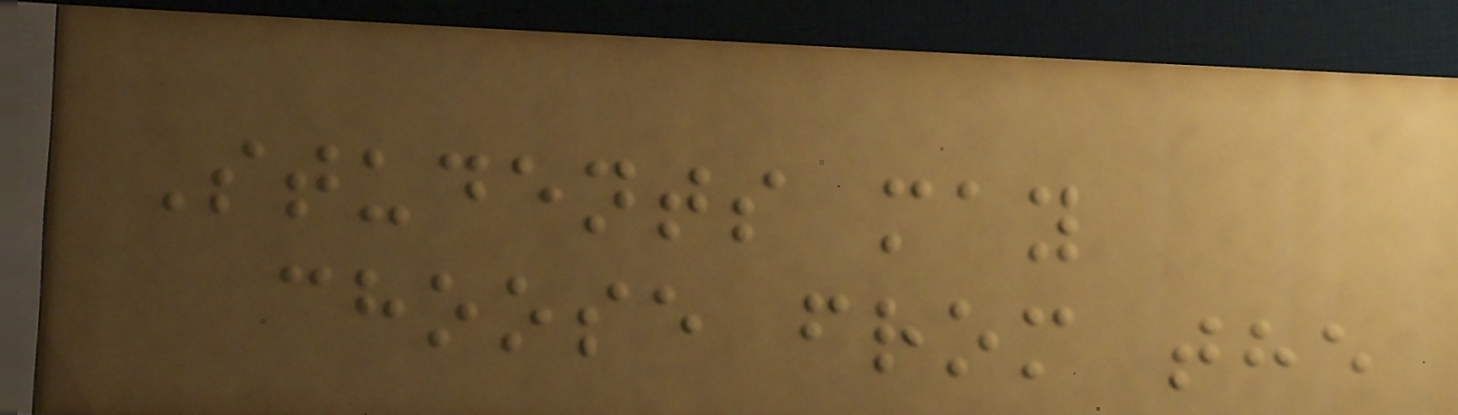Students may
choose from the
